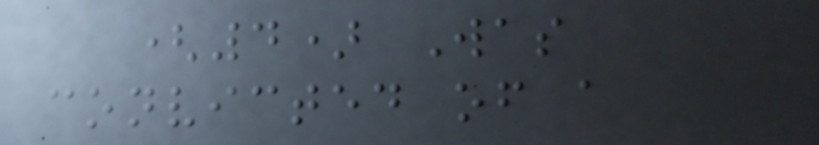(4) Was
convicted of a
